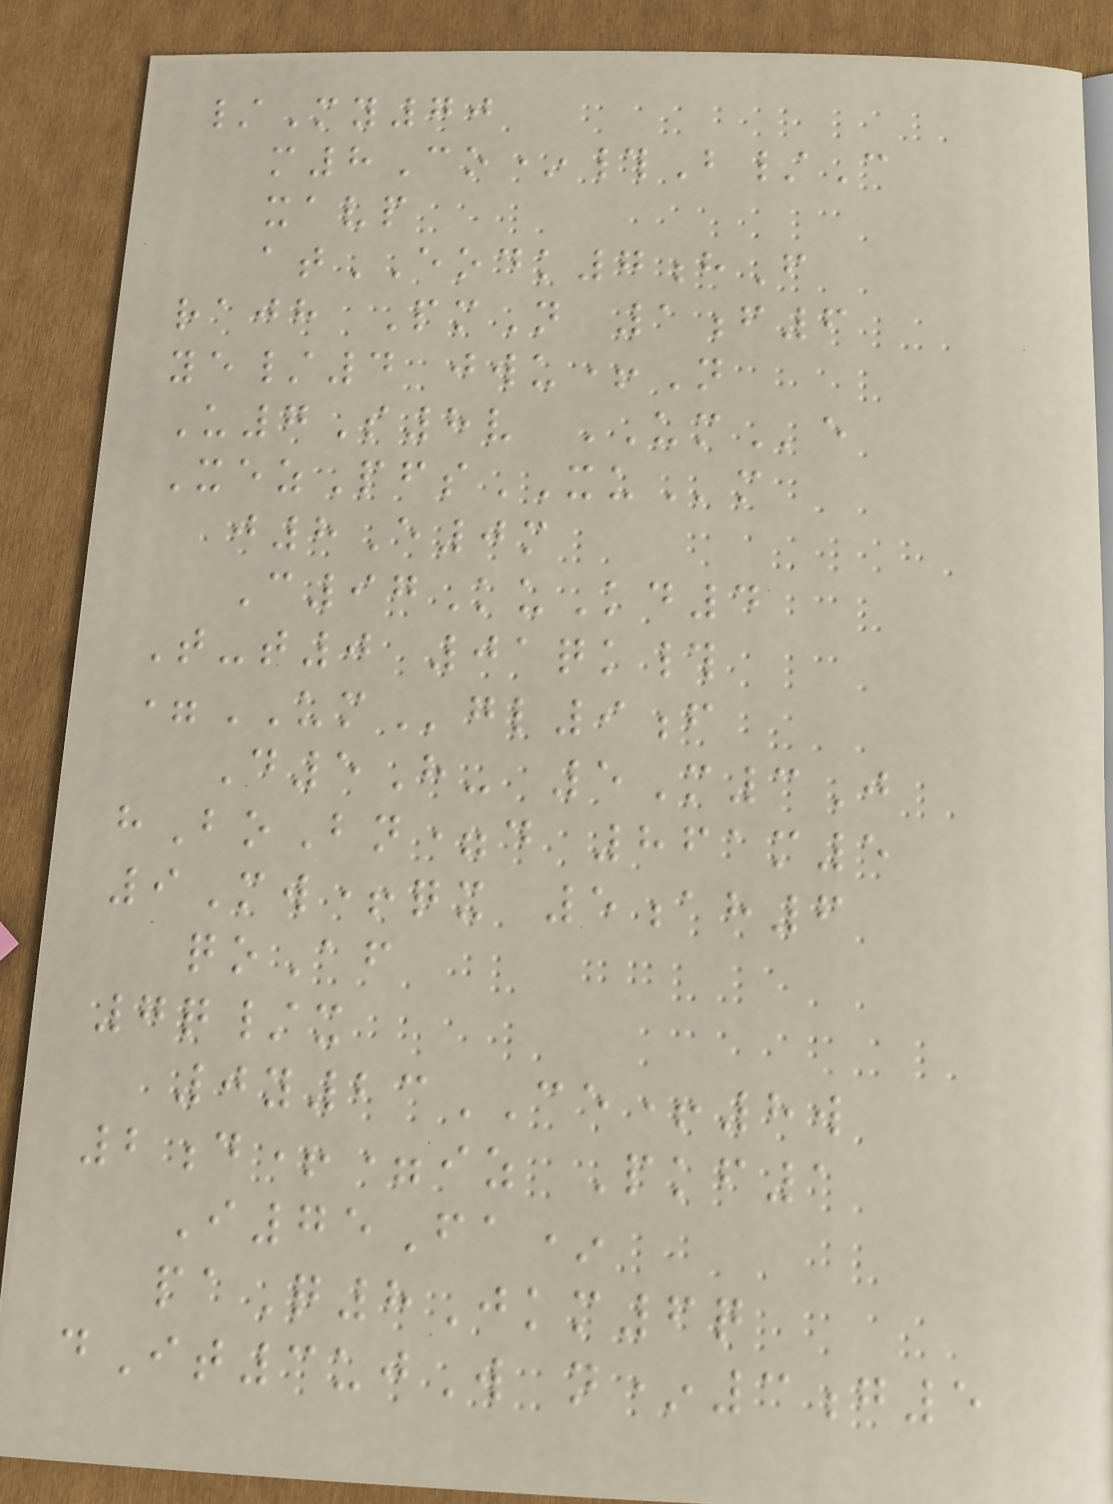/My70
m8Co*#B/C
xavp
atEODK7hF
rajh PmN 1f6
ye/4 jwu+N
U7S8v UMe
XezPfsXUm
j8E0m
C97KuKd4
T-t0 01qk#
=UMgl9f
D5H- 5M3J
hBoBn=d 861m5
9Mw+qx 5ah6
qoAf
7q/x
0y23CE+8w
2d+=iz Pkf1
I75Fa*
paQ8Jkm6q
dIt3ujW n*3g5
